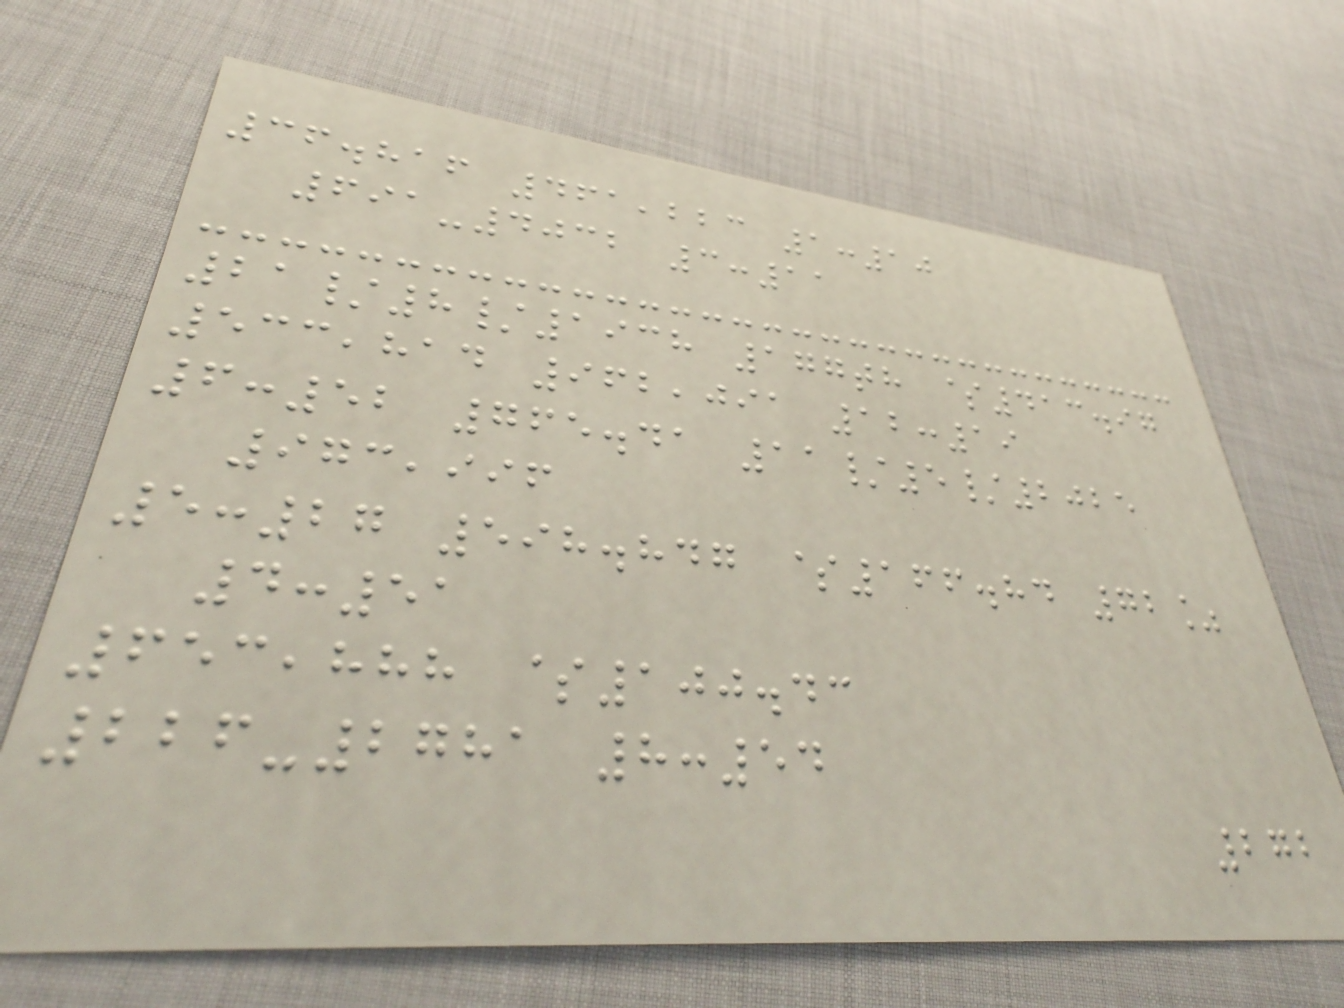36.816 461,223 1:10
691-4032 3:11
21/8/1938 177th $413.97
533,814 962,091 12:19
6:52 765.41 11/5/2025
973,996
5:27 598.847 $166.84 72%
4:51
653,888 $100.43
226-2781 8:54
272
